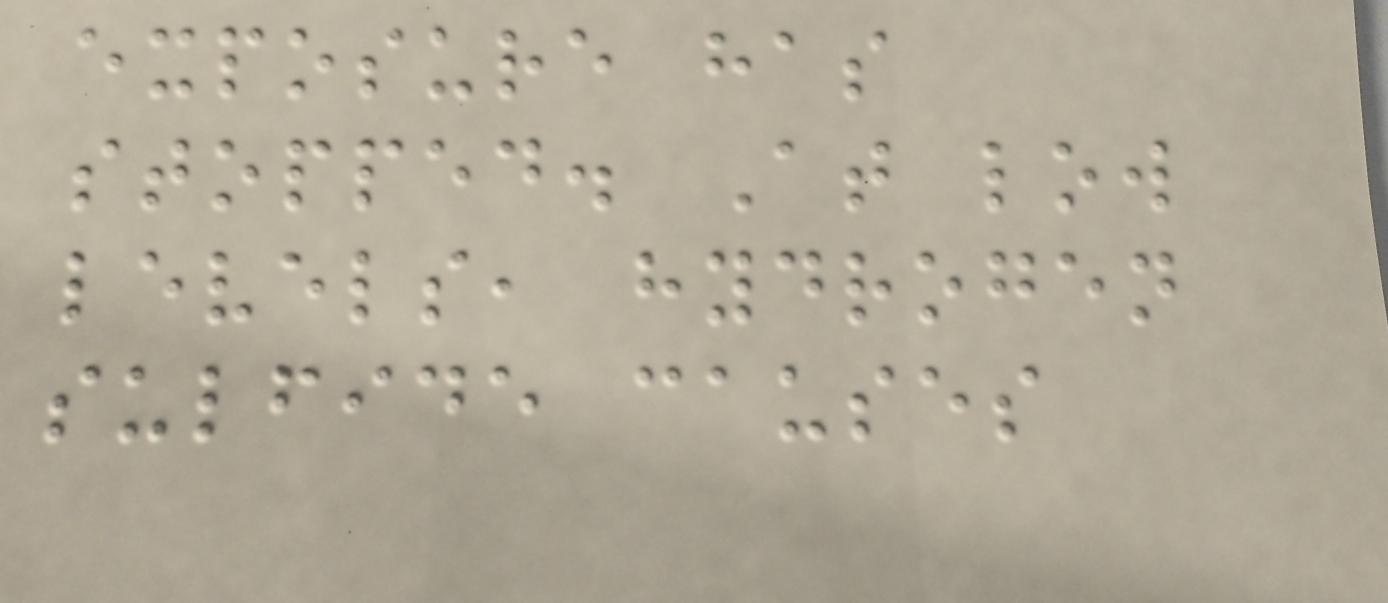exposure has
stopped. At low
levels, hydrogen
sulfide causes
